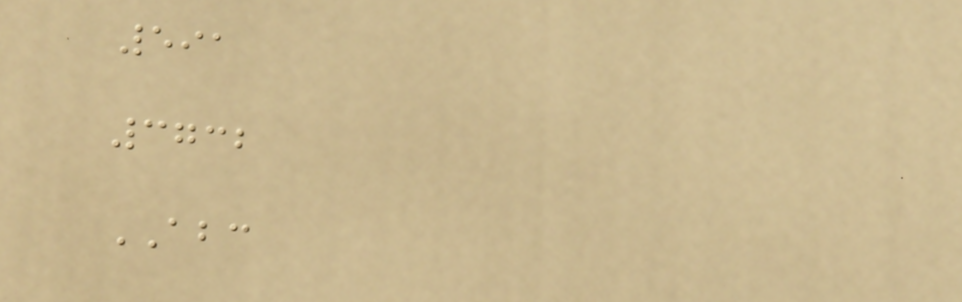591
3732
ABC
